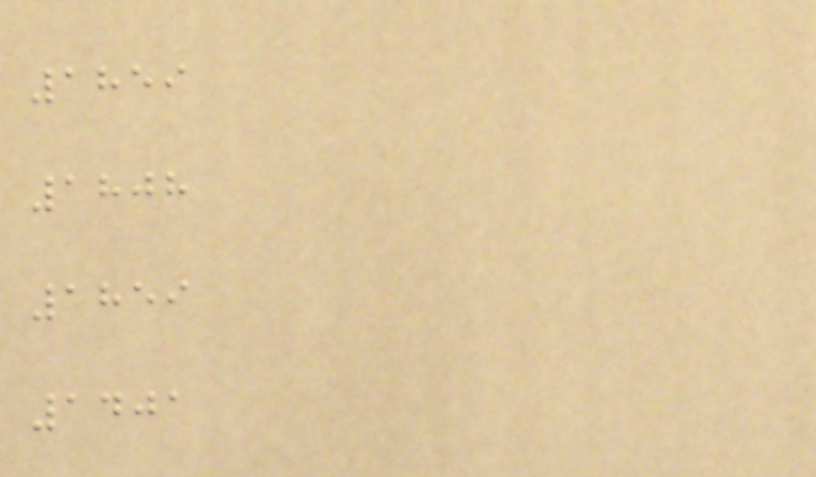1859
1808
1859
1401
